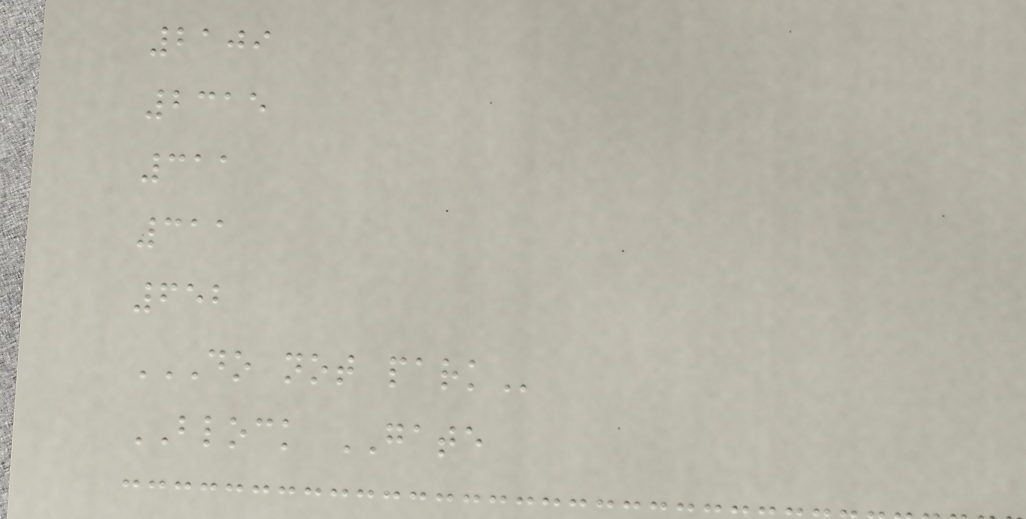2109
2315
311
311
652
DO NOT PARK
BLOCK GATE
